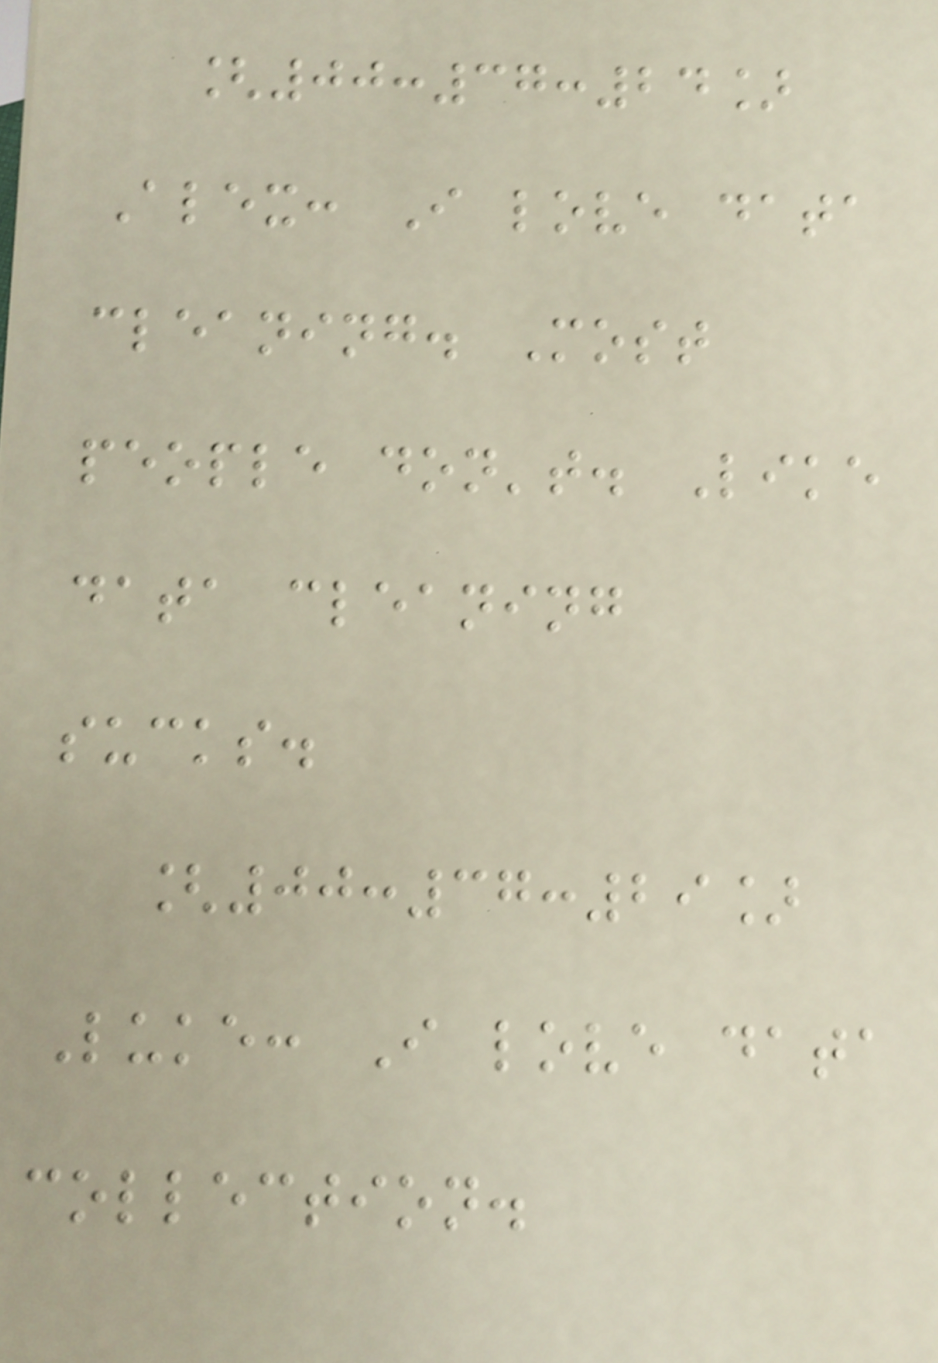[00:37:24]
Alex: I love data
cleaning. Most
people don't. Like
data cleaning
sucks.
[00:37:29]
Luke: I love data
collection.
